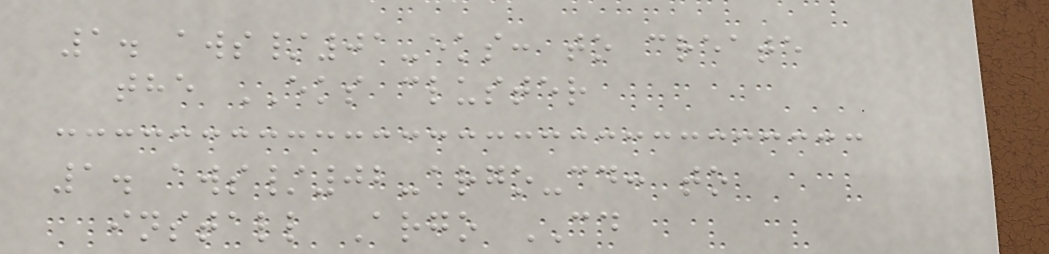1. aws/01-eks: to create
the EKS cluster
1. aws/02-argo-cd: to
install Argo CD
